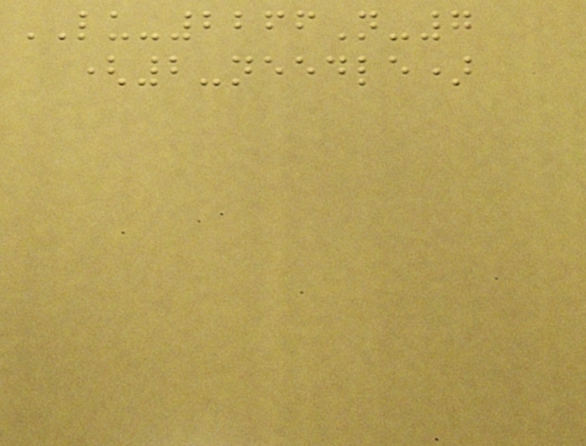LU-2266N-7
(2-needle)
